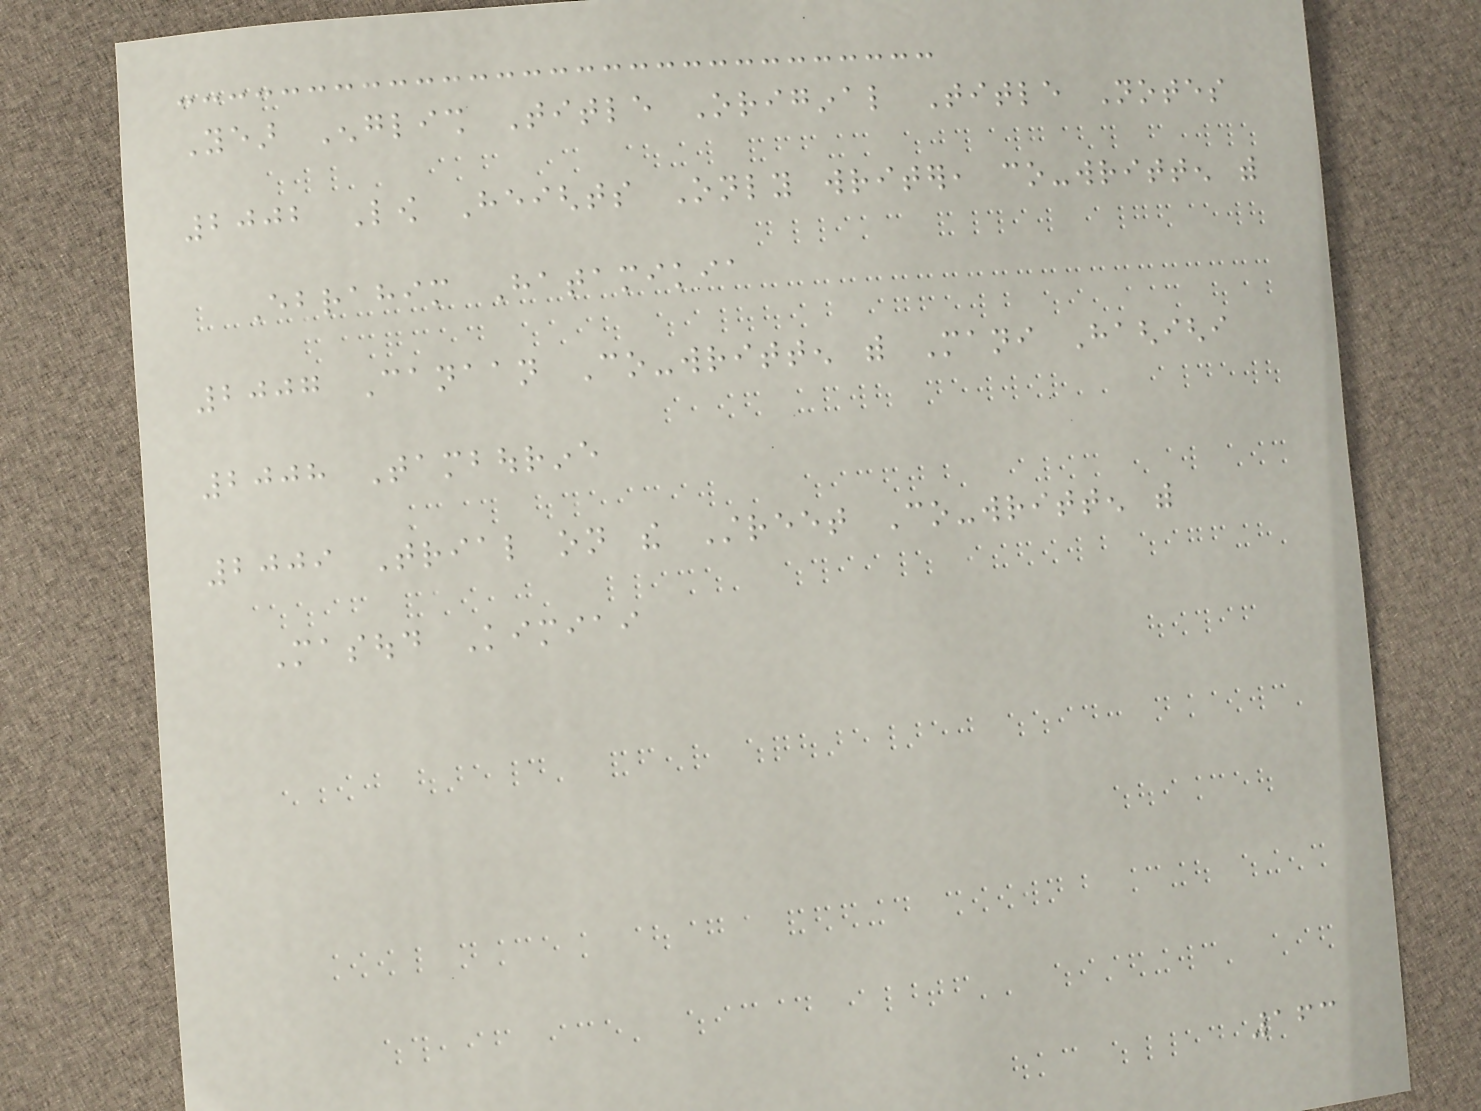Year English Title Original Title Notes
2002 Low Heights Only writer, co-written with
Ebrahim Hatamikia
2007 Canaan Co-written with Mani Haghighi
2008 Tambourine
2009 Trial on the Street Co-written with
Masoud Kimiai
163
